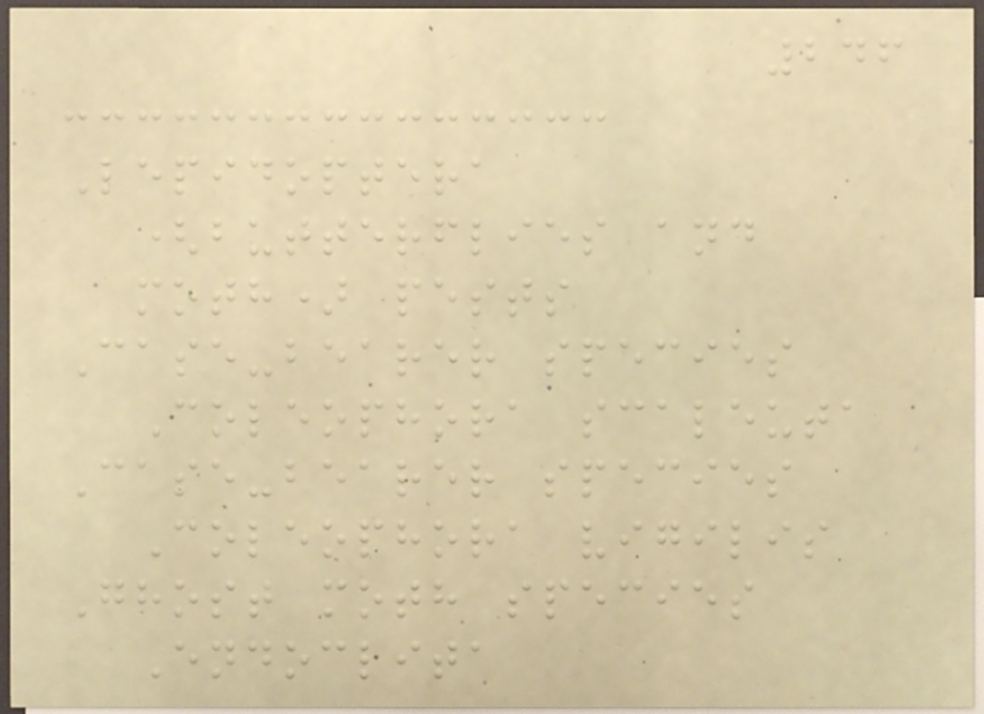246
Lepidoptera
(butterflies and
moth) pests
Case-bearer species
Coleophora scaleuta
Case-bearer species
Coleophora vigilis
Ghost moth species
Endoclita
